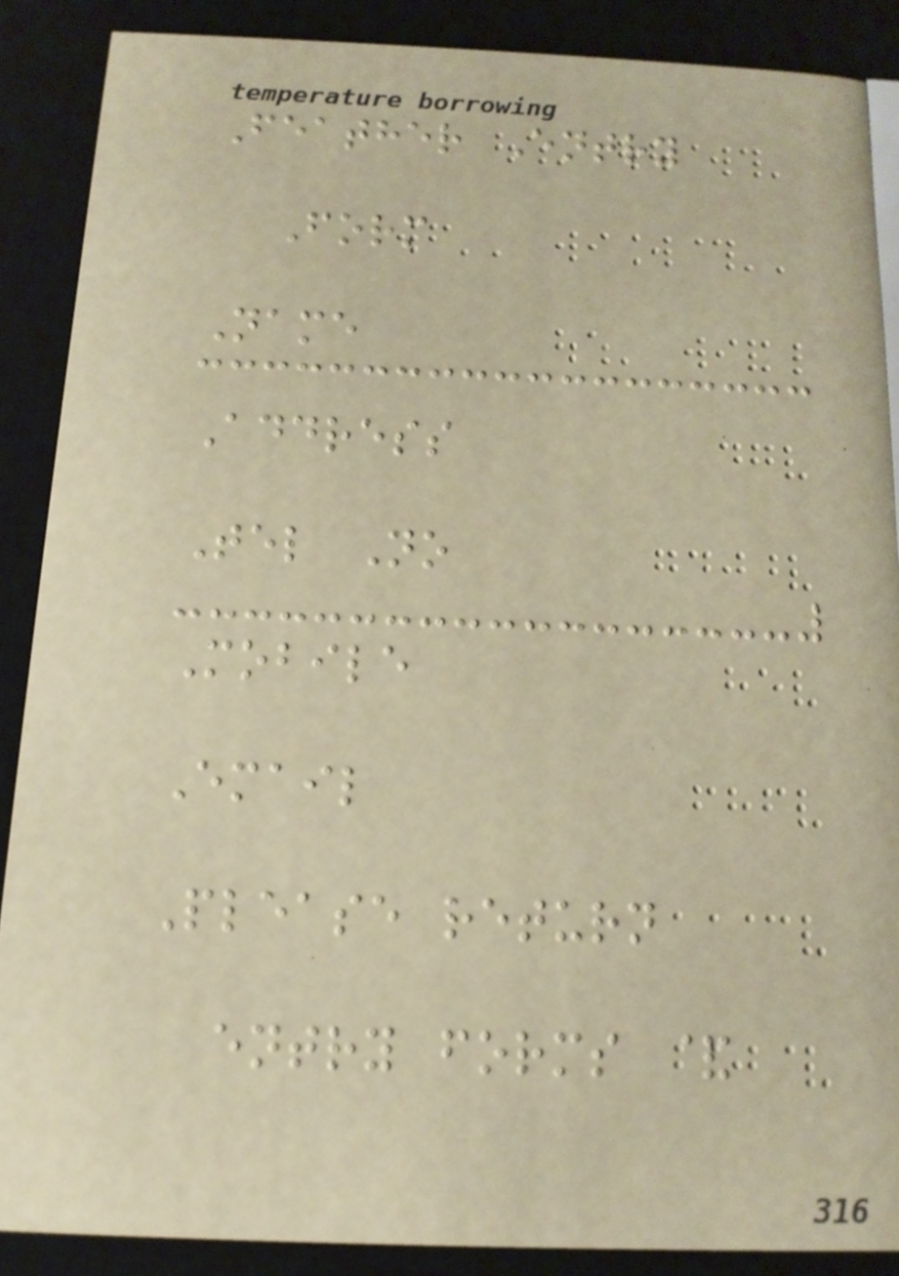Feather Entry
Form
Name
Address
Tel No
Mobile
Email
Please return
entry forms &
